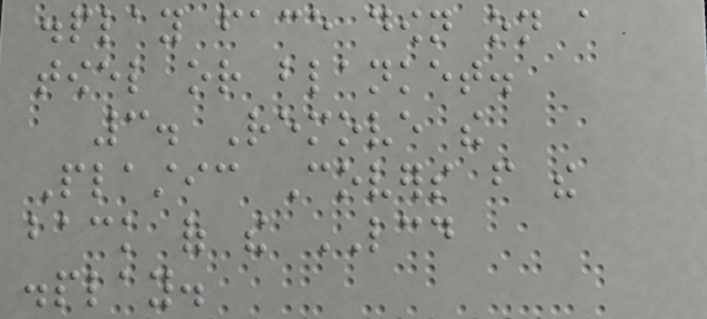display face down on a
towel or blanket.
3. Remove the
Plastic Covers from the
back of the LCD
display.
